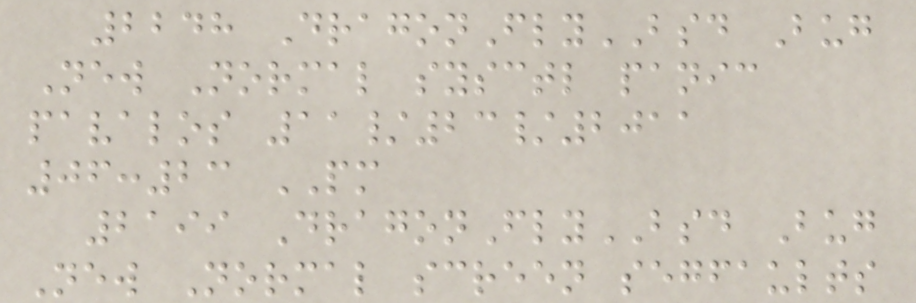2248 DragonFlyBSD Bug
New Normal sysctl panic
pavalos 11/23/2011
06:23 PM
2199 DragonFlyBSD Bug
New Normal screen segfaults
